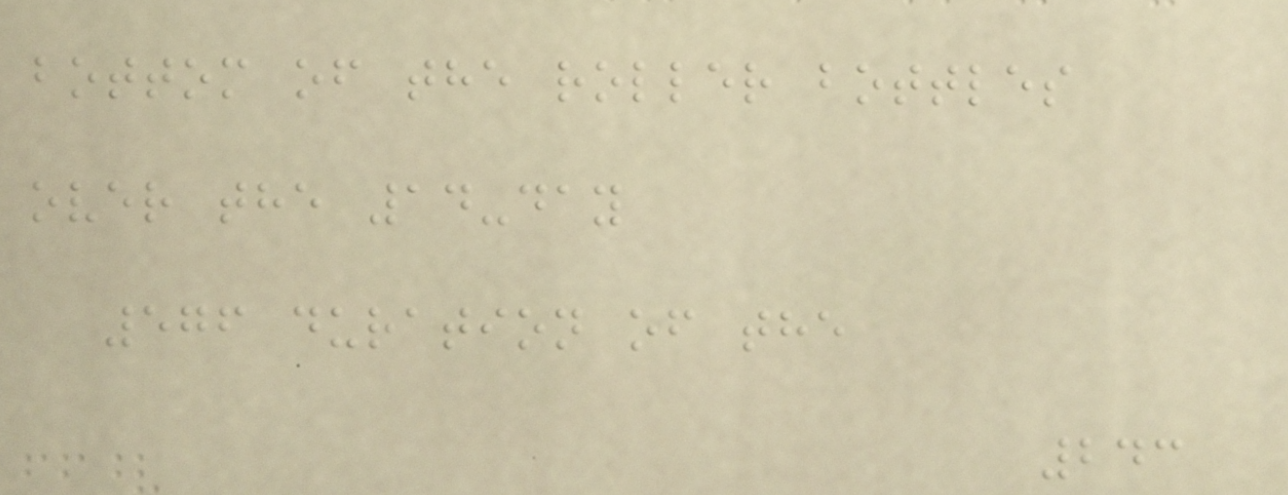bottom of the roller bottles
over the 14-day
576 duration of the
243
